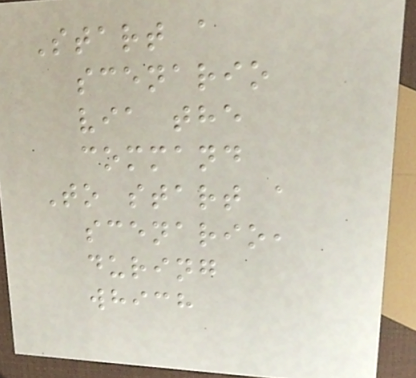Start a
scenario
via the
command
To start a
scenario,
during
which
